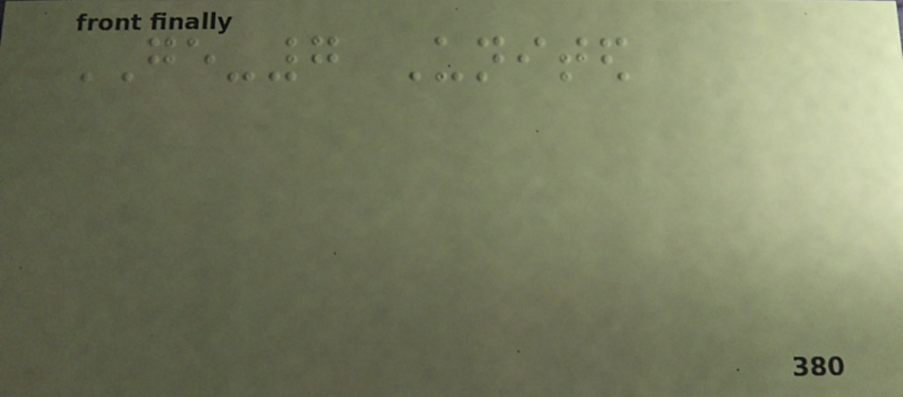GE-7 United
